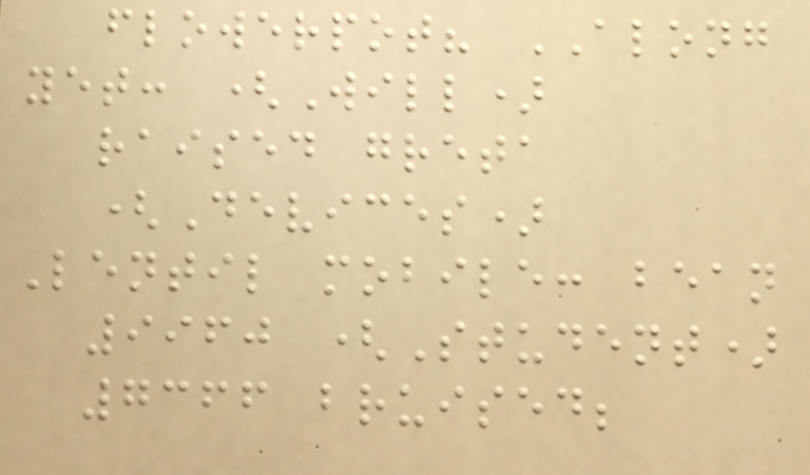flowerpot? ALONG
yet: (Will)
raised greta
(Devices)
Lentil mobile: bean
9960 (Student)
7366 bruised;
